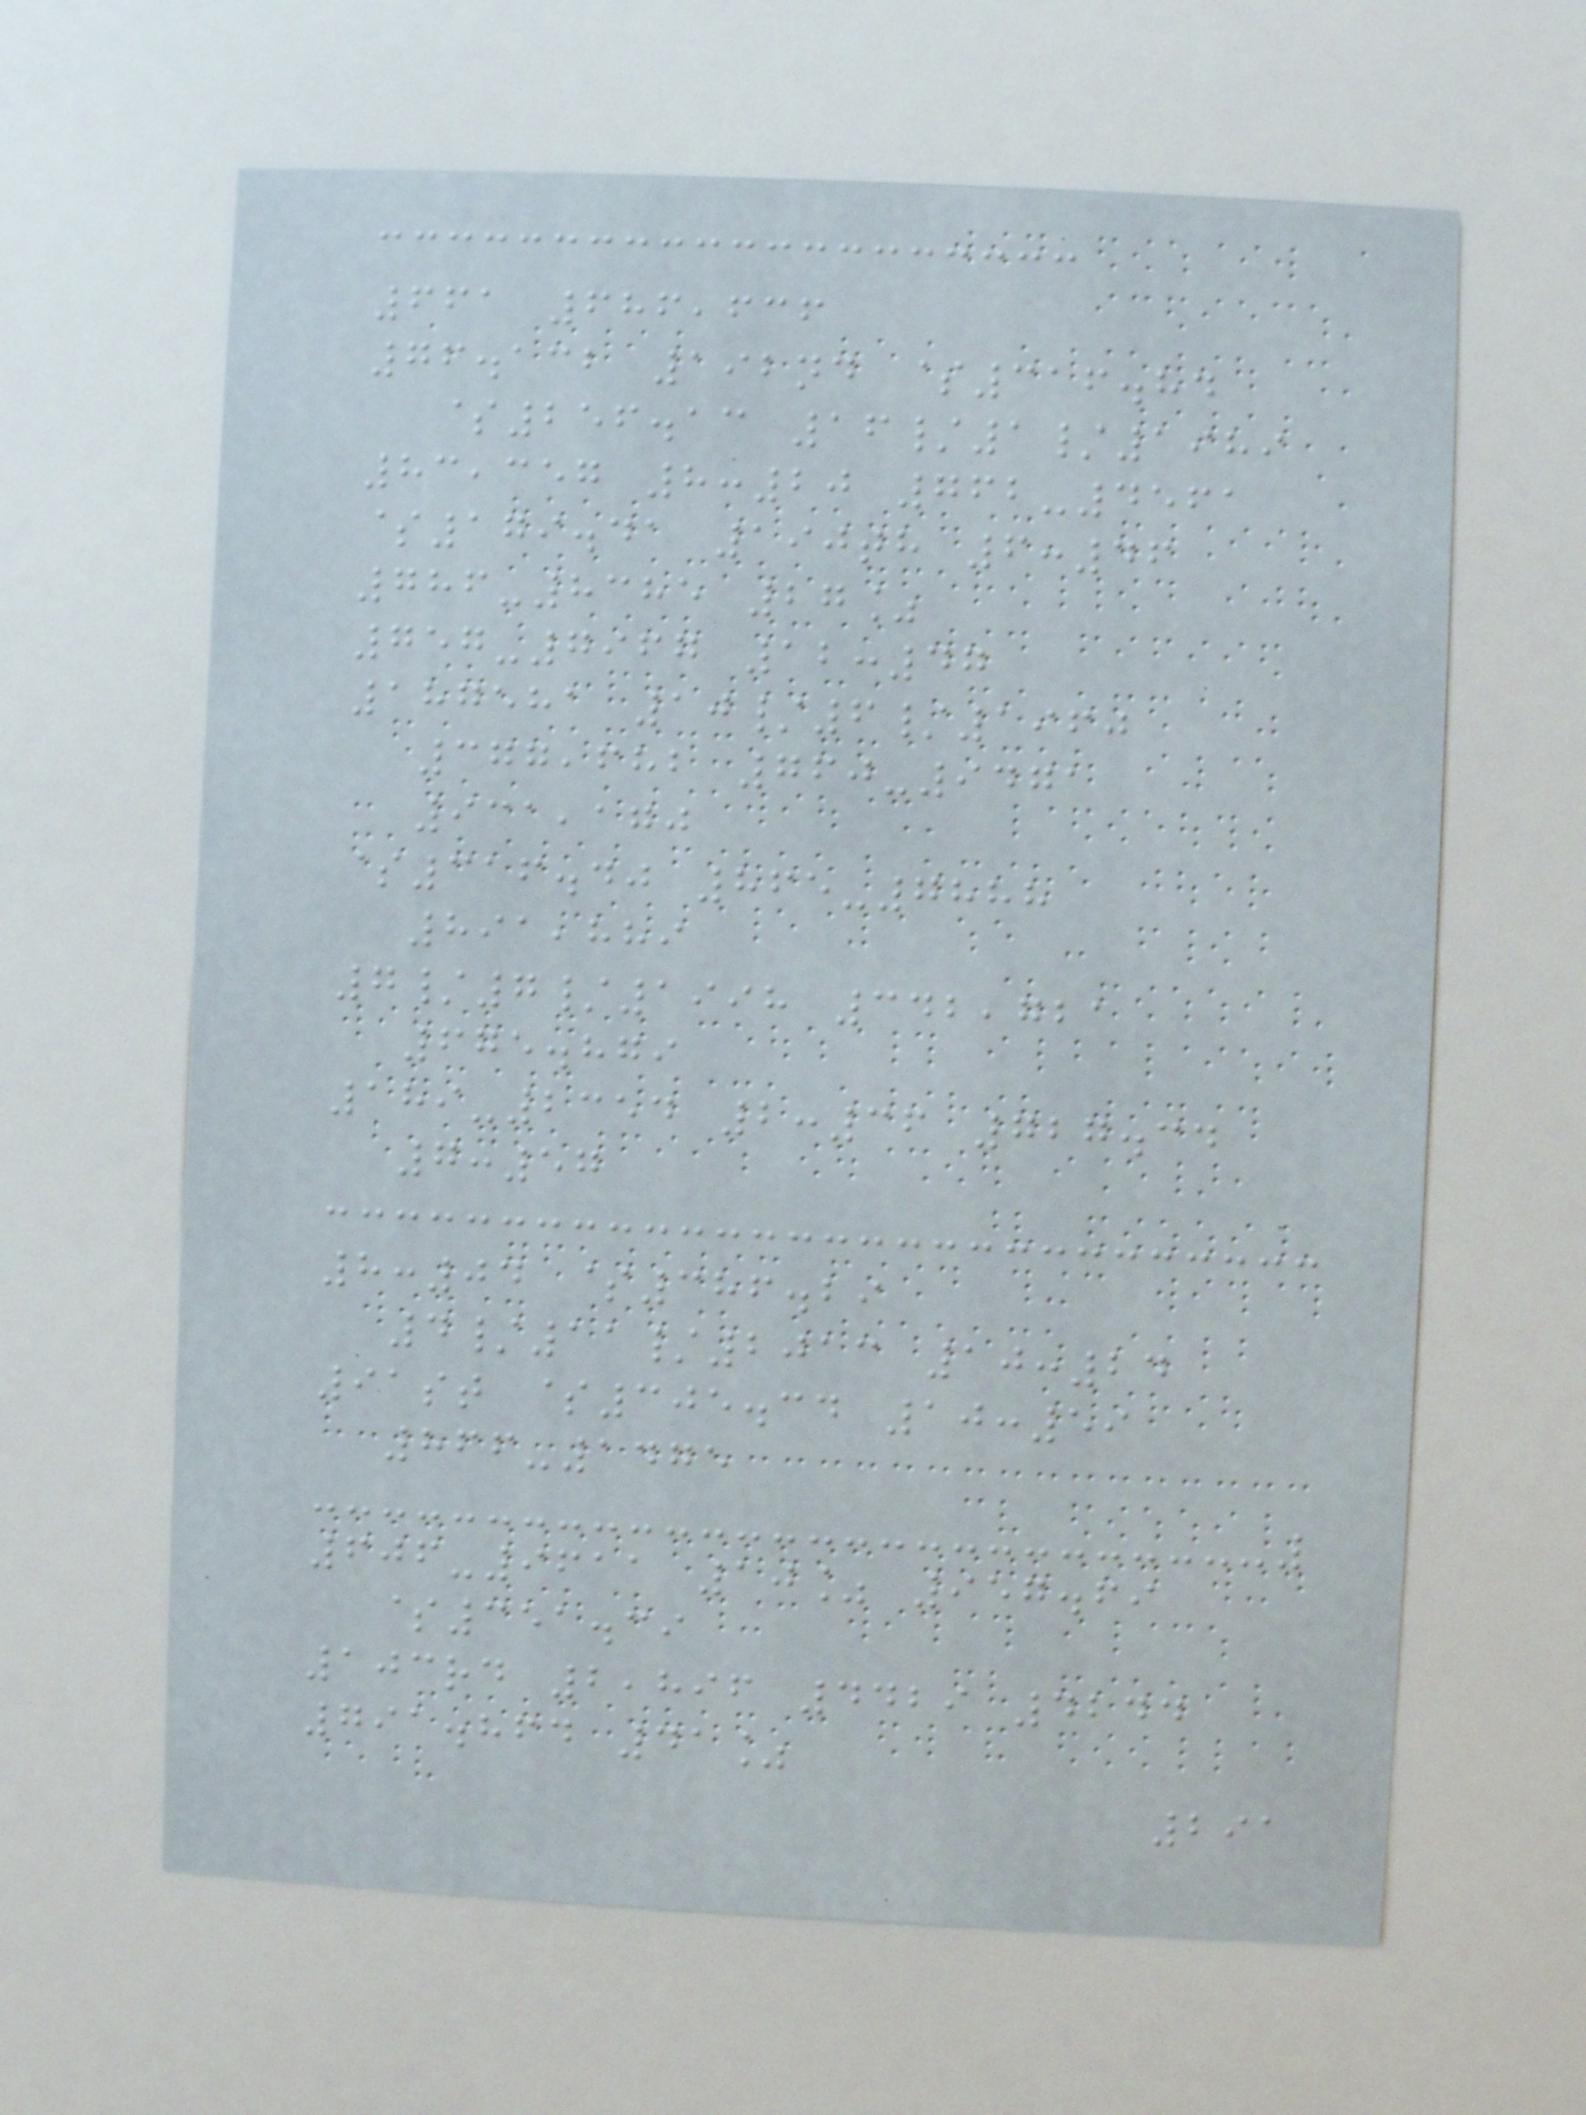661 686,636
76.132 192nd $316.84
$256.13 16/1/1989
83,357 8:20 762-4561
$179.41 190th 6:46
786-8385 27%
757-7967 12:47
187581 10/6/1960
377,682 760-9471
931,170
$316.40 865-7888
891,889
7/7/1998 342,721
675.879
189-2354 2:36 727.34
7:57
8:04 $386.29
4/11/2013 10:24
91st $305.34 10:59
866-1475
606-9611 10% 957.69
$351.39
103rd 2,896 4429 4244
791.864 41%
291
